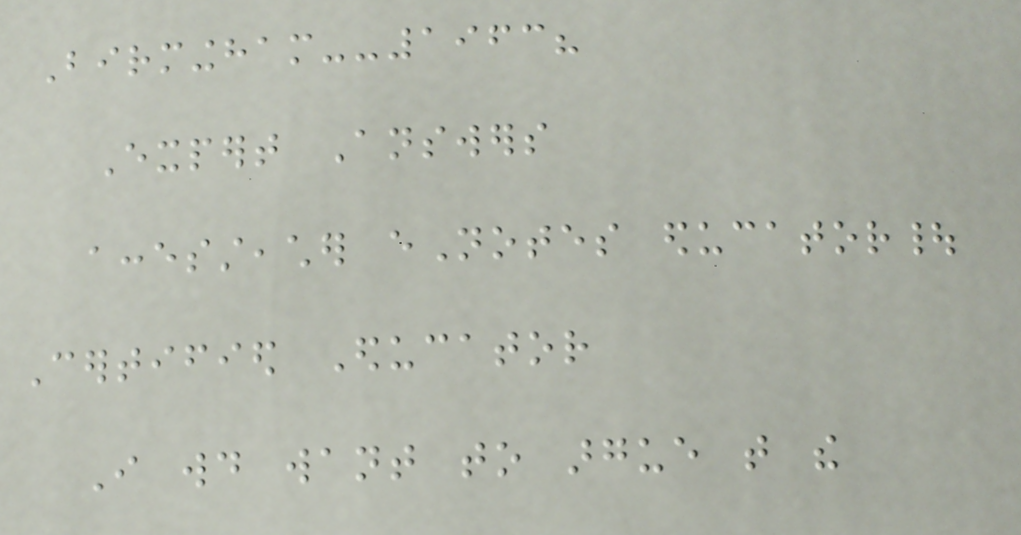Birmingham--1963?
Expert Answers
accessteacher eNotes educator|
Certified Educator
I would want to argue that the
